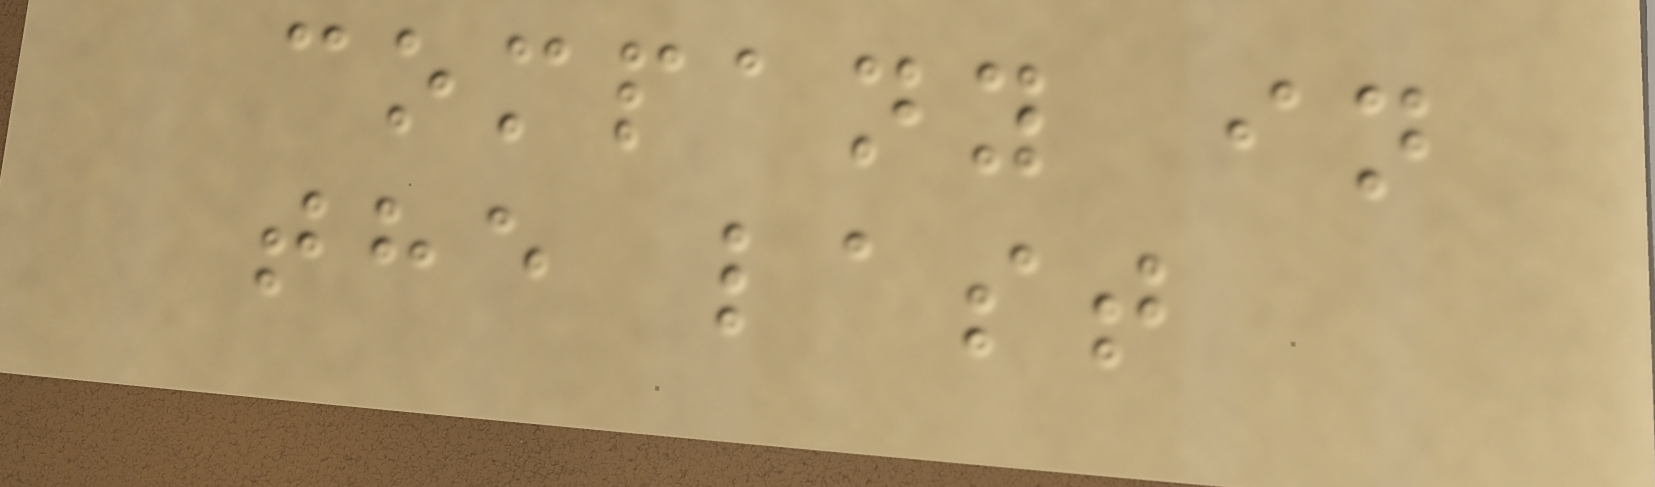company in
the last
